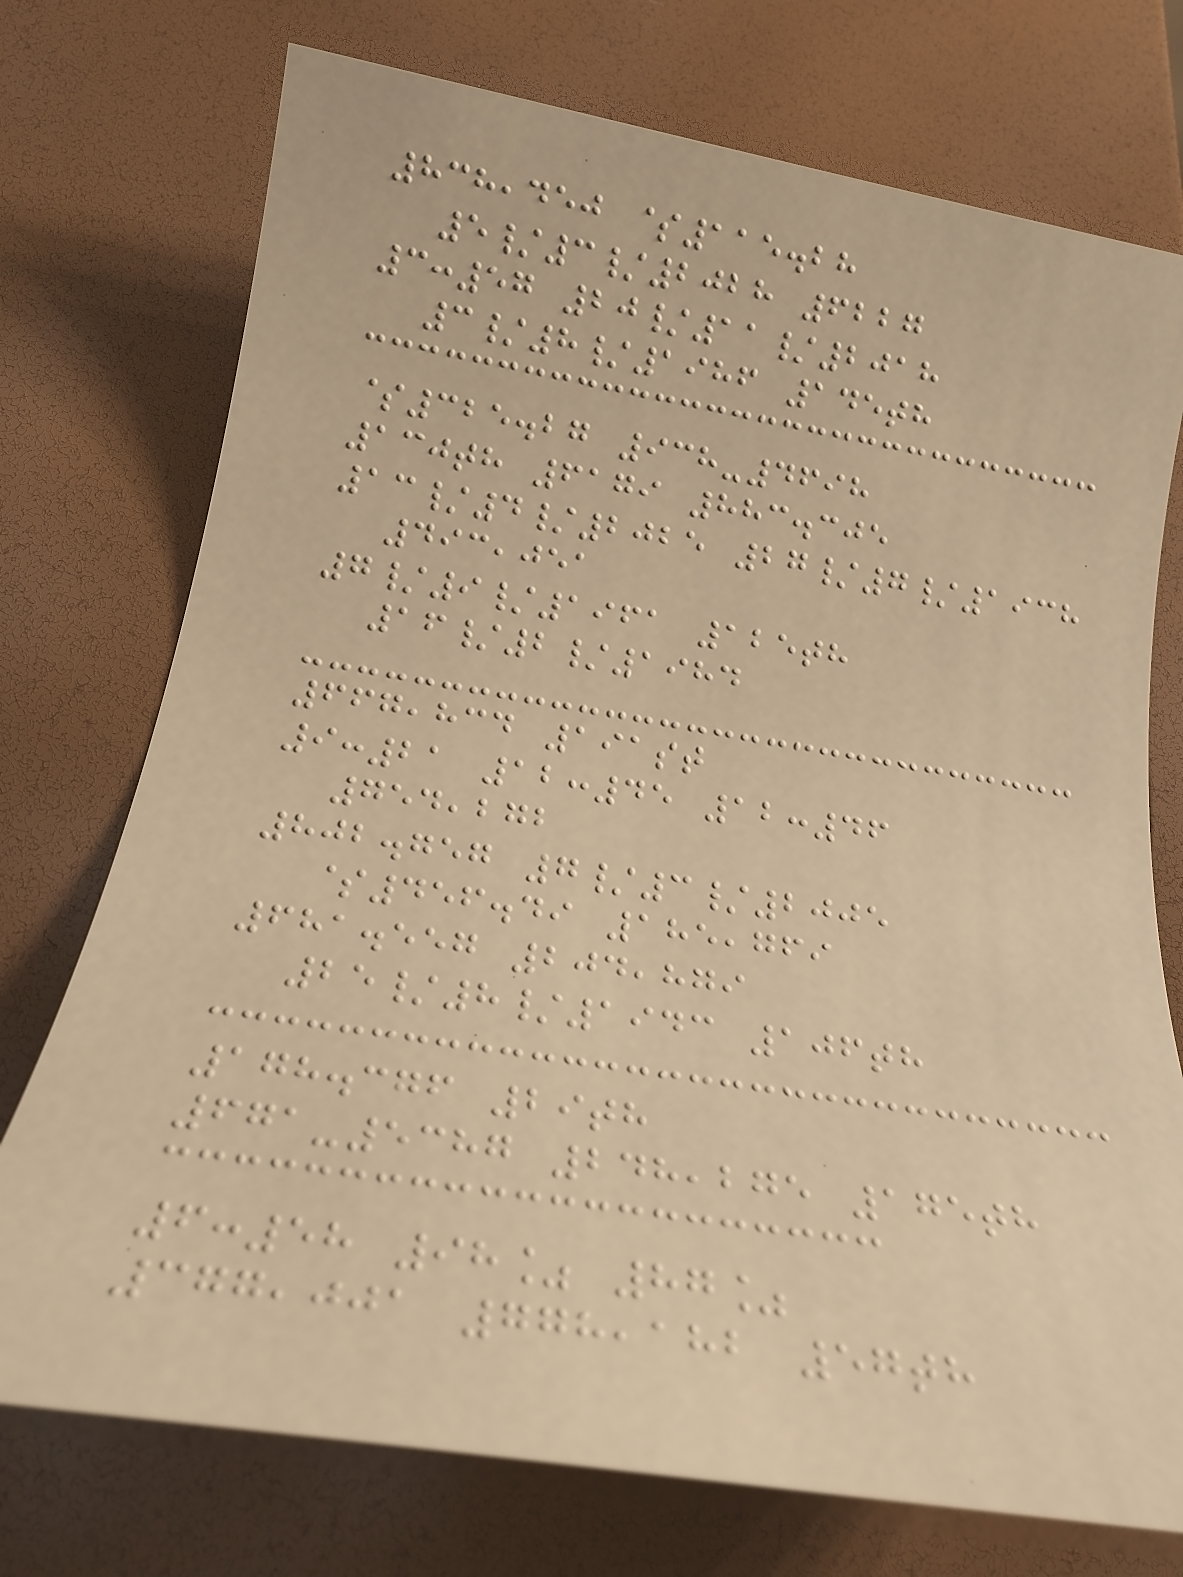838,450 $115.28
5/3/2028 6227
3:57 20/11/2018
3/8/1986 145th
$325.27 938-4698
130th 6179 883.305
13/4/2025 27/7/1938
493,051
7/9/1961 125th
16/2/1984
667,834 191st
9:21 12:45 12:46
754,272
802.757 7/3/2005
$456.49 185,769
681.557 204,879
25/8/1943 106th
178.376 29th
671-5387 248,275 175th
6:58 98% 87%
377,001 778,182 57th
